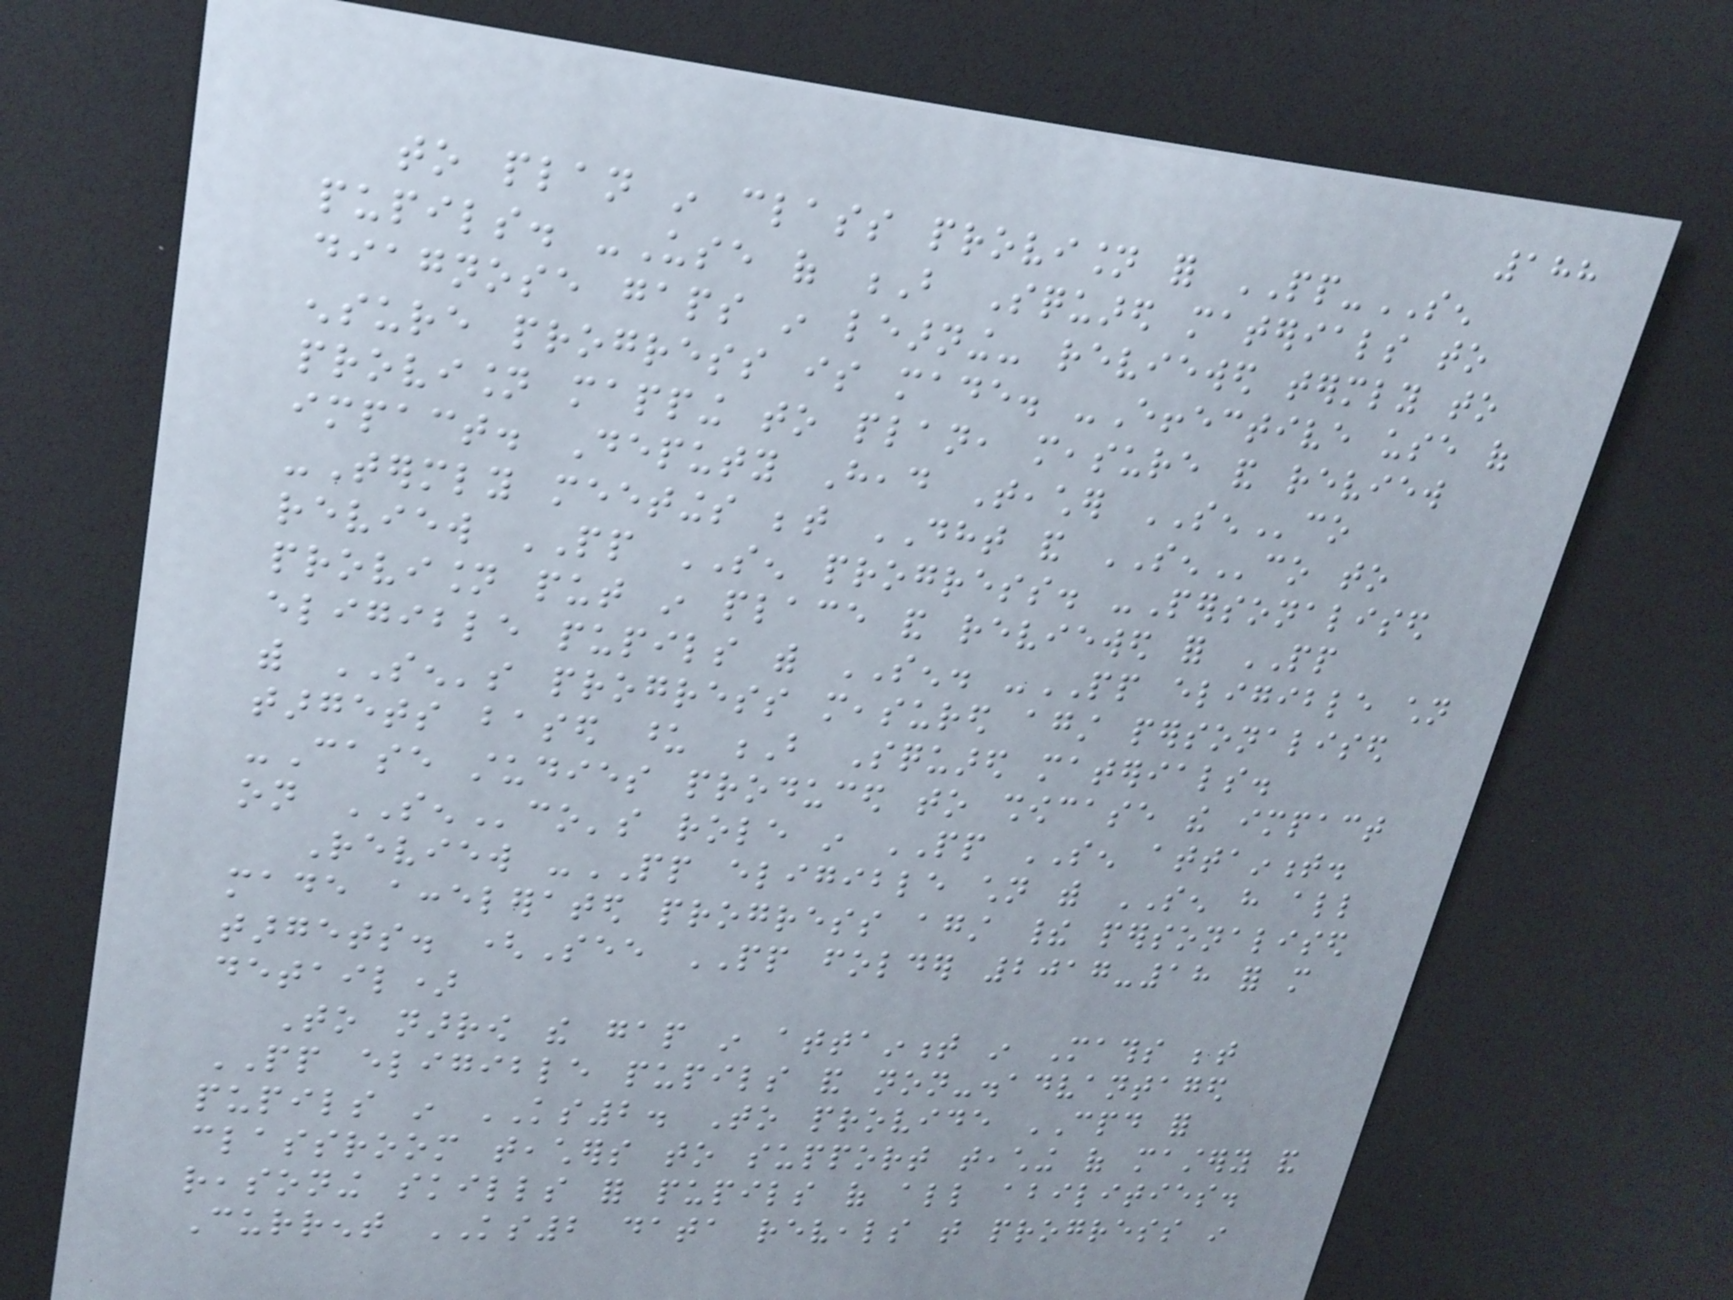188
to plan in class provision for PP-SEN
pupils. -Use of B Squared materials to
diagnose gaps in learning- reviewed termly to
ensure progress is made. -Effective use of
provision mapping to plan, measure and review
impact. Deputy Head Teacher SENco
-Termly meetings between DHT and SENco to
review PP SEN progress. -Personalised
provision put in place and reviewed for PP
eligible pupils with SEN. -PP eligible children
with SEN's progress measured against personalised
targets based upon B Squared materials.
-Case studies produced to showcase the impact
on SENco's role in PP SEN attainment.
Review -PP eligible children with SEN have all
made accelerated progress against their personalised
targets. (See PP folder 2017-18 for more
detail)
To narrow the gap in attainment in Maths between
PP eligible pupils and non-disadvantaged
pupils in KS2. To provide CPD for
classroom teachers to support teaching of mastery and
reasoning skills for pupils of all abilities.
Current KS2 data reveals that progress in
